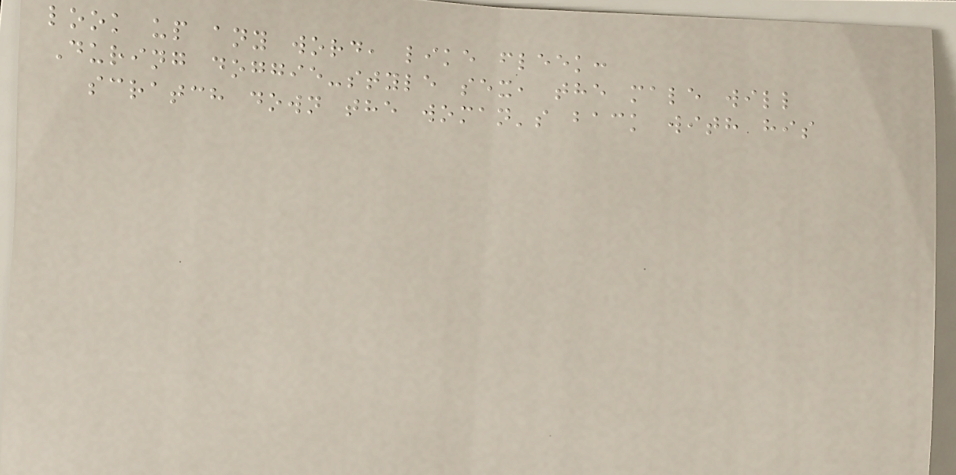look up any word, like fleek:
During doggie-style sex, the male will
scratch down the woman's back with his
